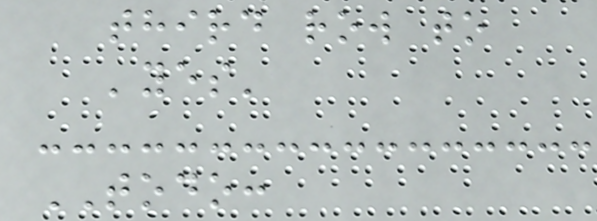third row to
'yes'
TODO:
